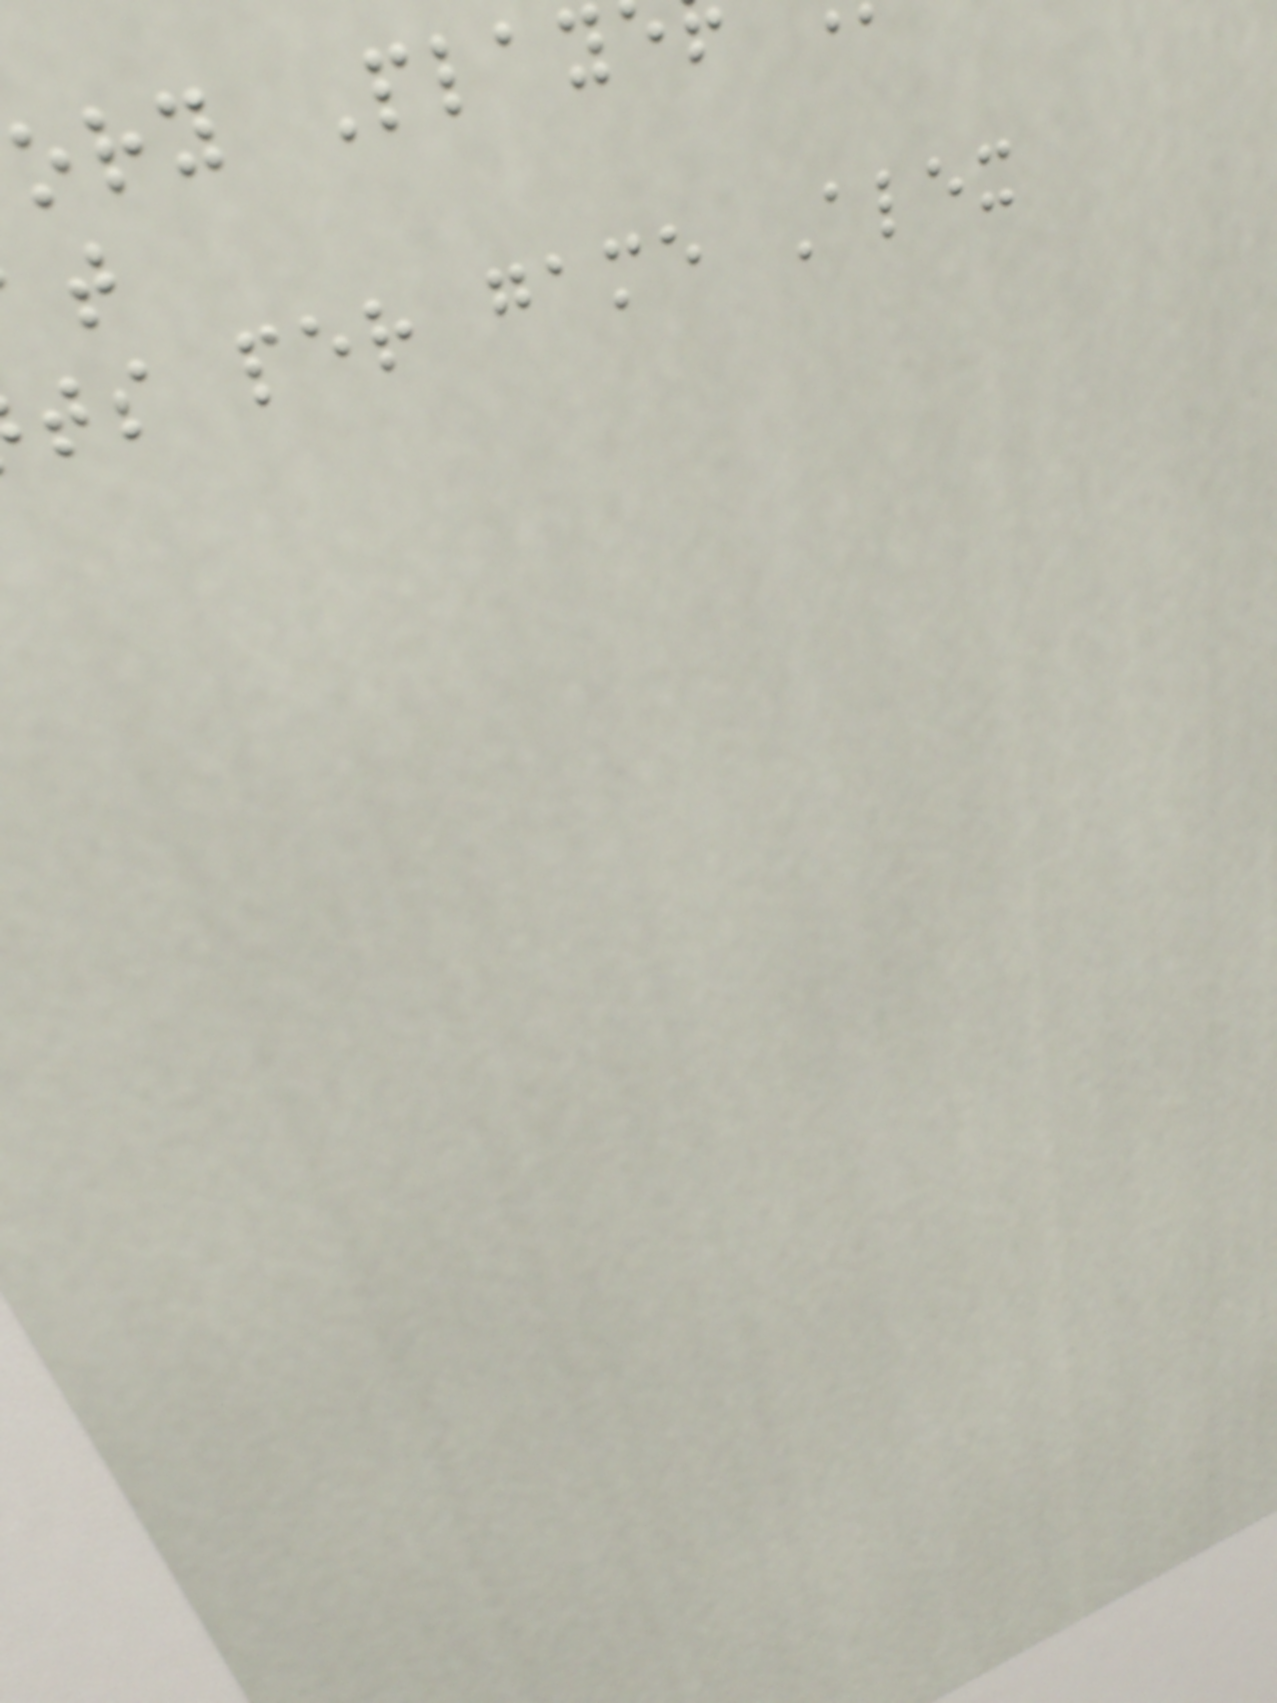ory Play
ts per game Alex
